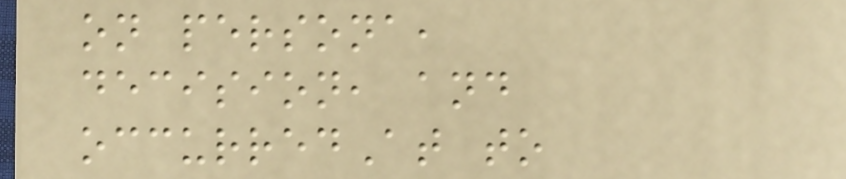on persona,
decision, and
occurredAt to
